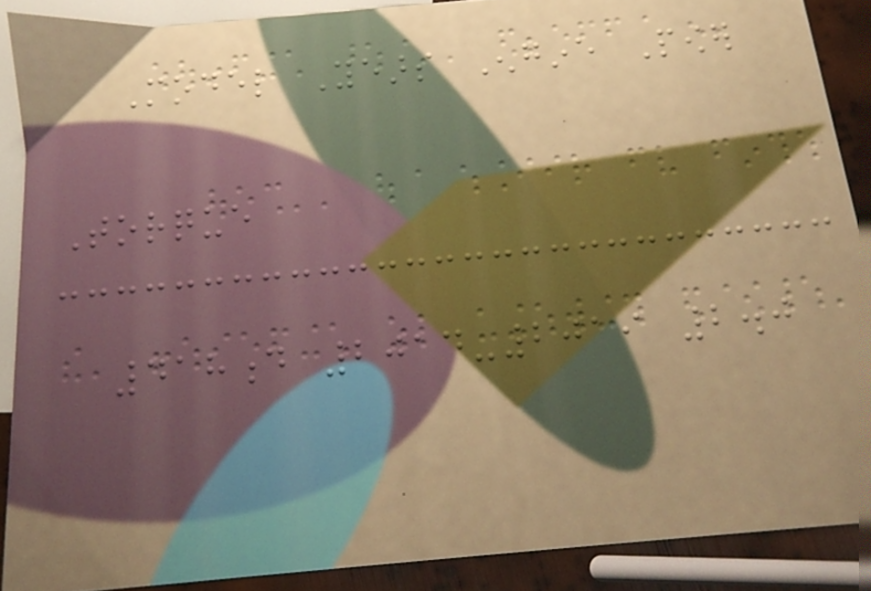Model Years Engine Power
Torque
418d 2014-2019 2.0
